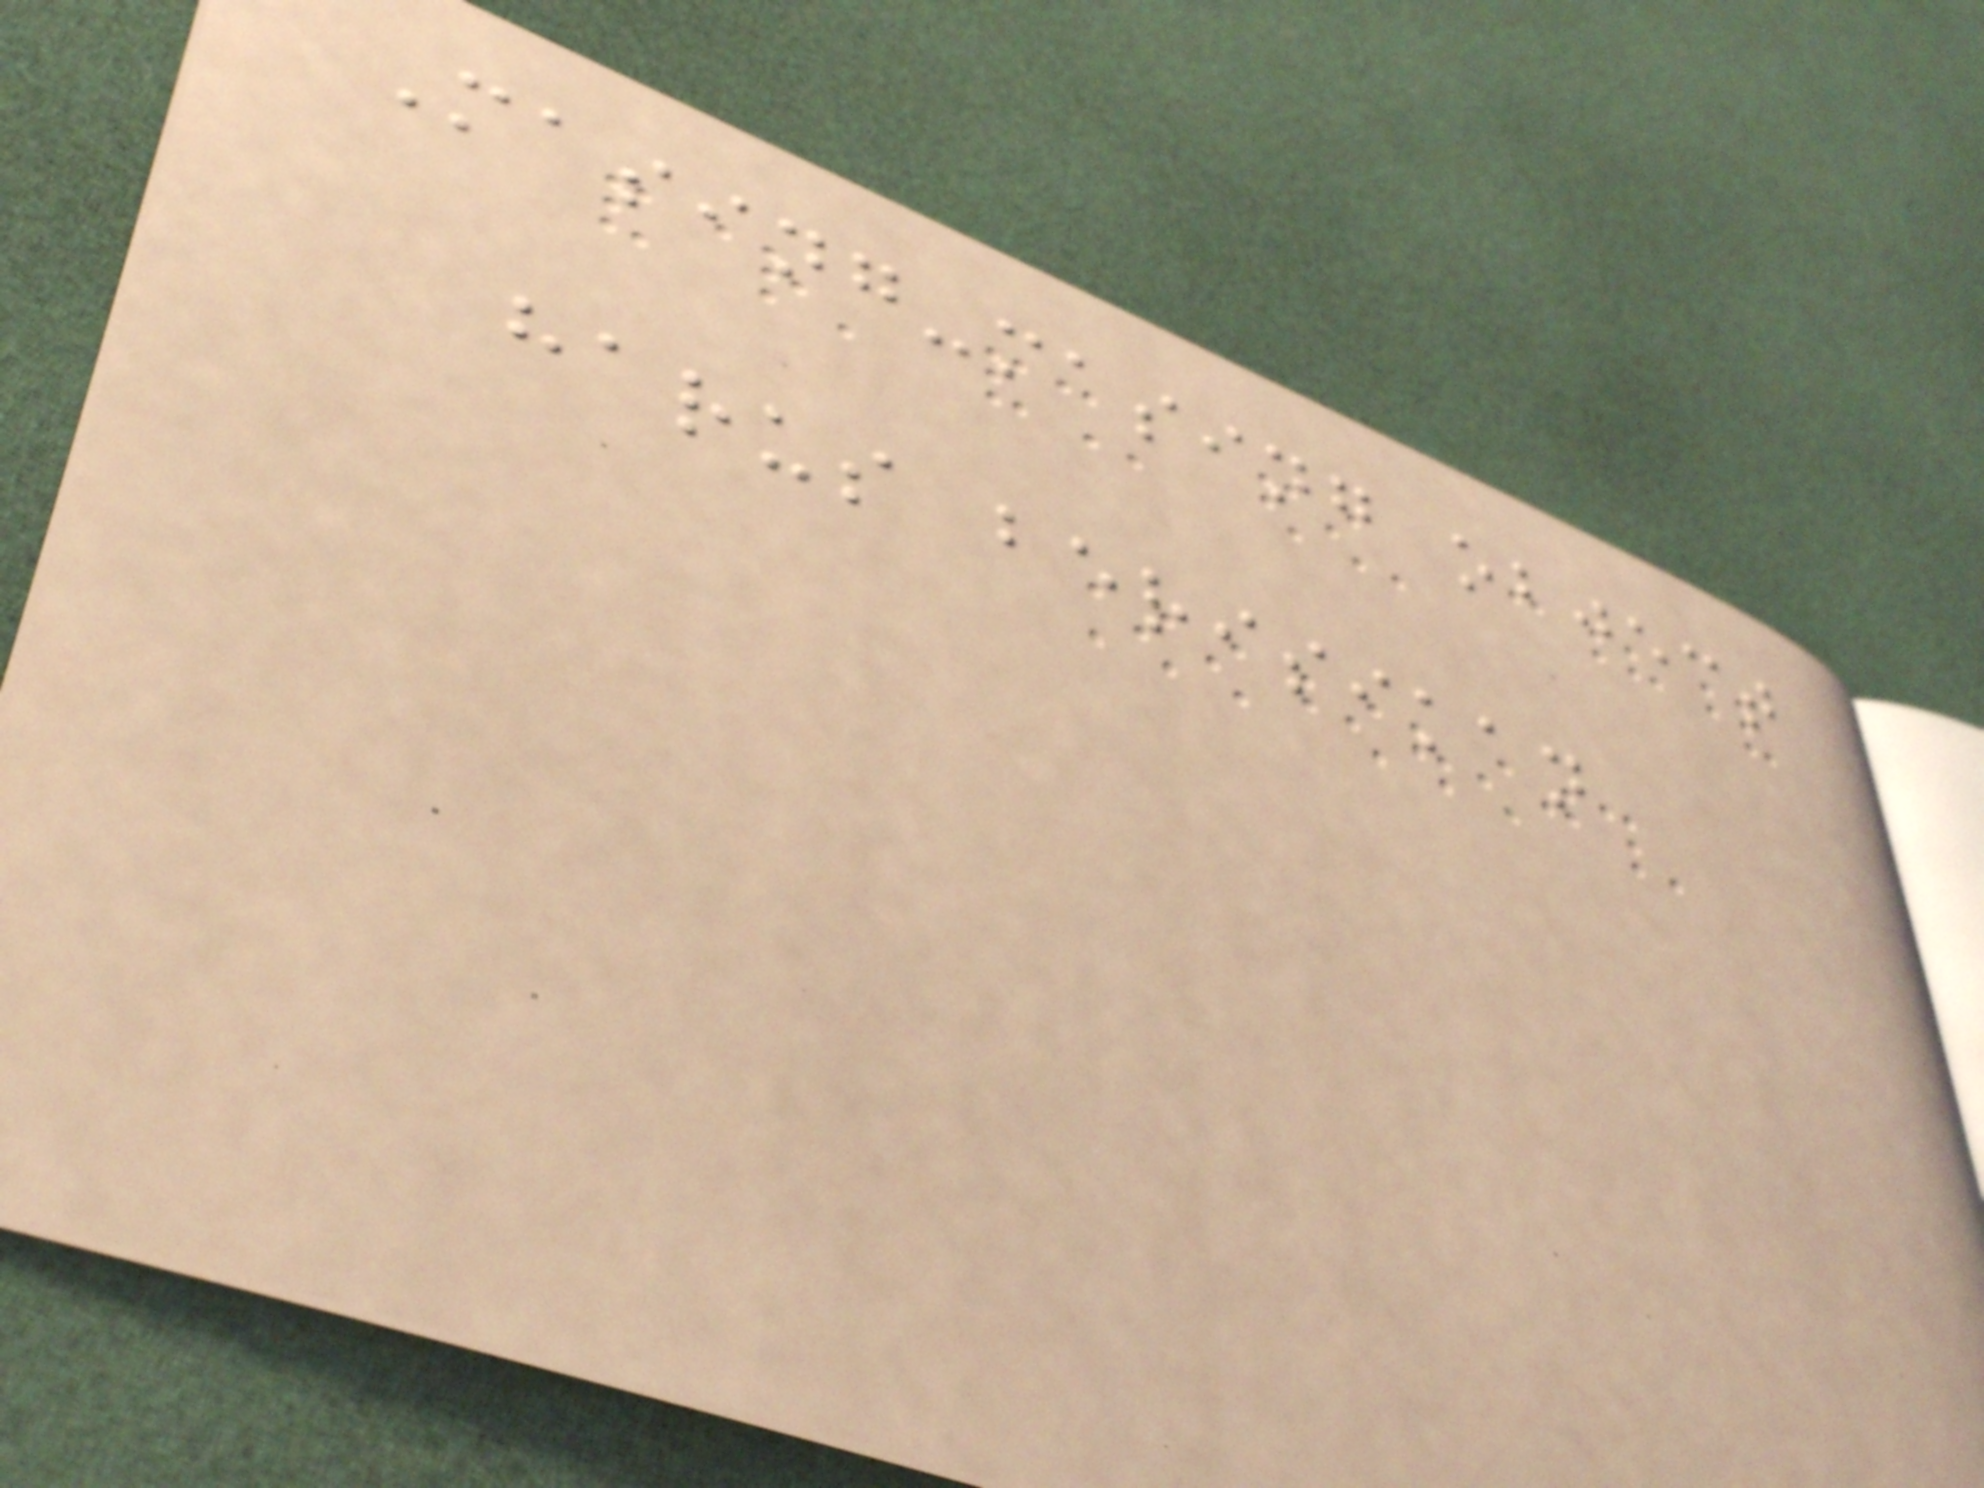Masing-masing object
harus berisikan
